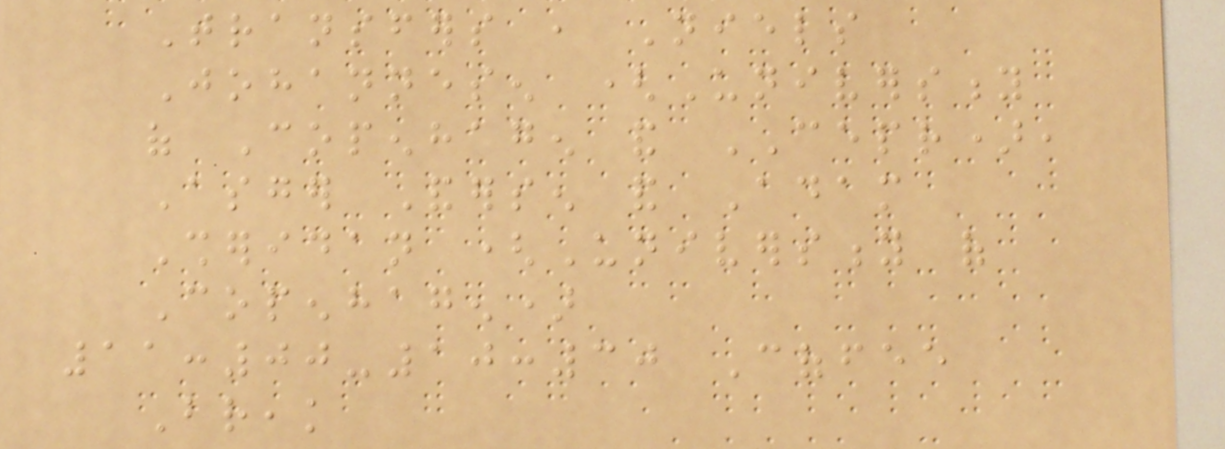Transfers , Niels
Johannesen (University
of Copenhagen and CEPR),
Asger Andersen and Adam
Sheridan (University of
Copenhagen)
11:00-10:30 Coffee
Break
